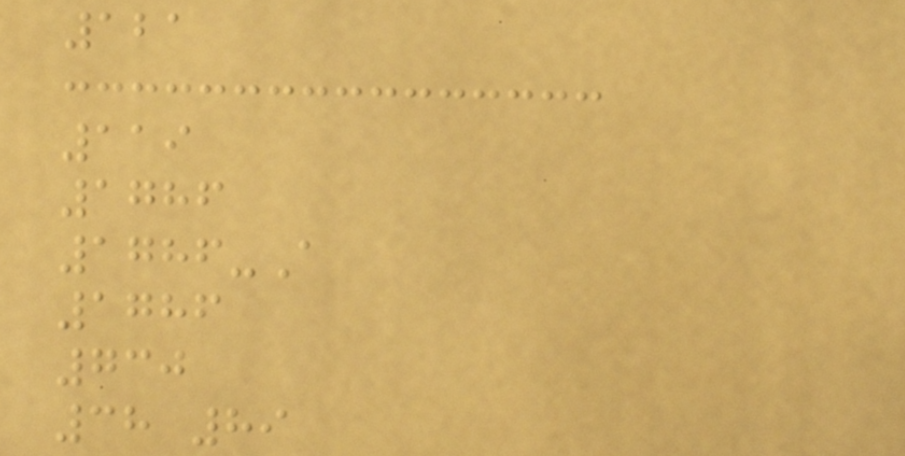121
119
1786
1786-A
1786
730
38 89
